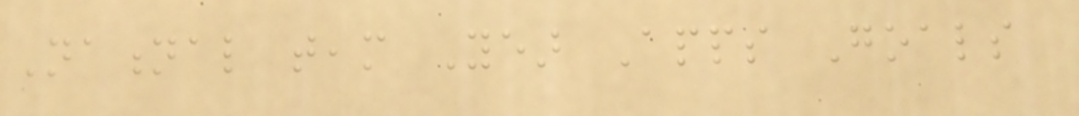National team Year Apps Goals
